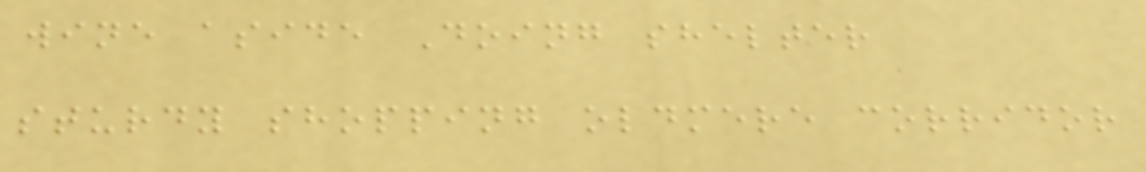wine aside Doing shelter
sturdy shopping oldmere corridor
